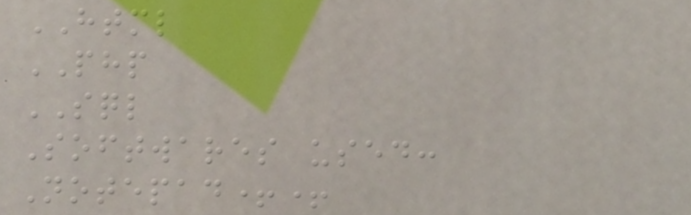HTML
PHP
SQL
Softwares used:
Notepad++
